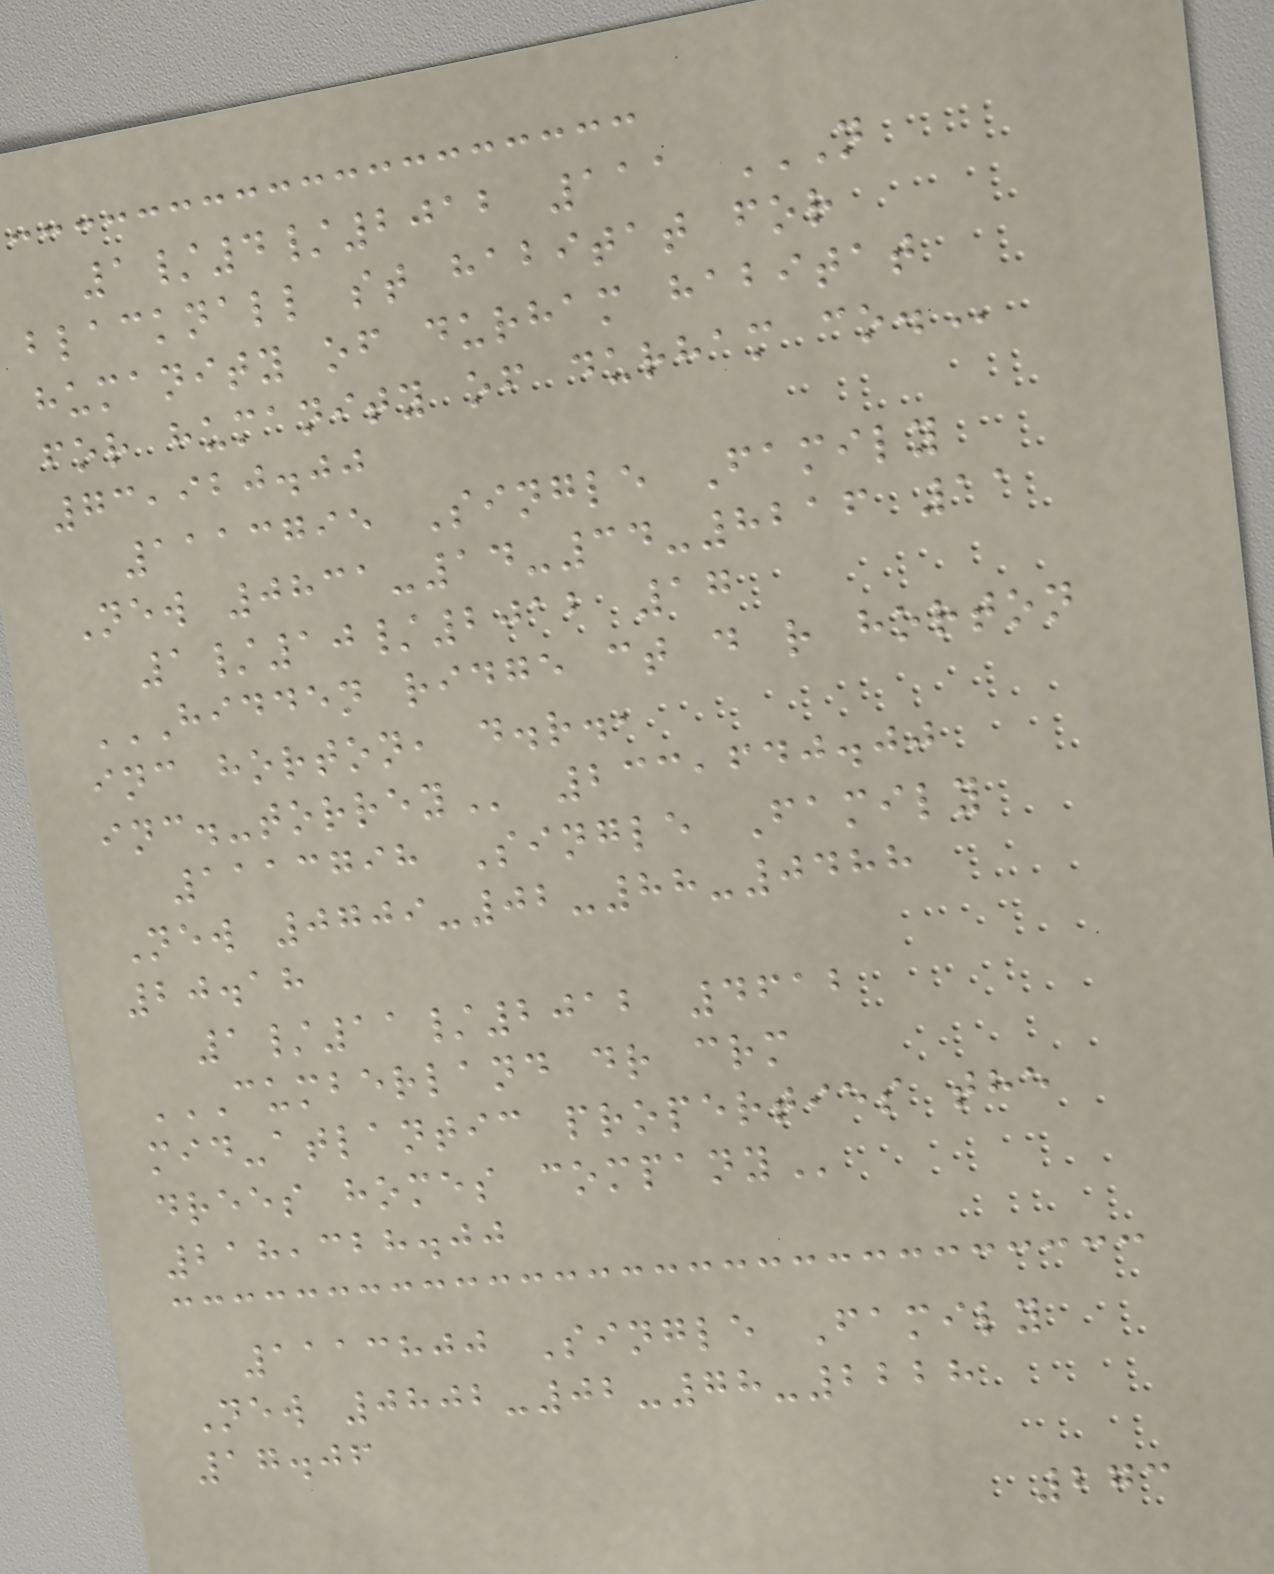1/4/2012 111 N
BLACKNALL ST HABITAT FOR
HUMANITY OF DURHAM HABITAT
FOR HUMANITY OF DURHAM CO.
73,920.00
1113795 Single Family
New 0831-14-34-8216 11
1/10/2012 17
HIDDEN RIDGE CT D R HORTON
INC HORTON, D.R.,
INC.-TORREY 233,640.00
1113798 Single Family
New 0709-02-88-0488
20.18
1/11/2012 4612
CUMBERLAND DR CRM
MID-ATLANTIC PROPERTIES THE
DREES HOMES COMPANY
218,328.00
1113800 Single Family
New 0802-02-78-2228
17.06
273
